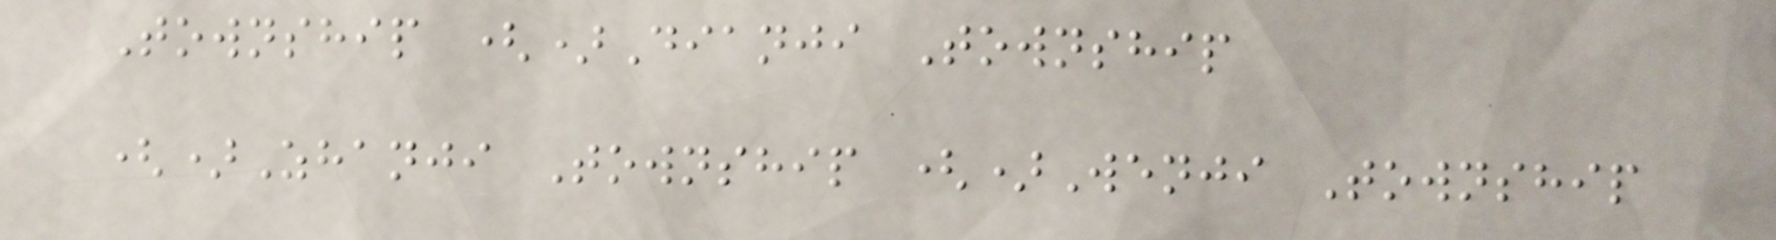Township ()Dianji Township
()Zhanji Township ()Wenji Township
